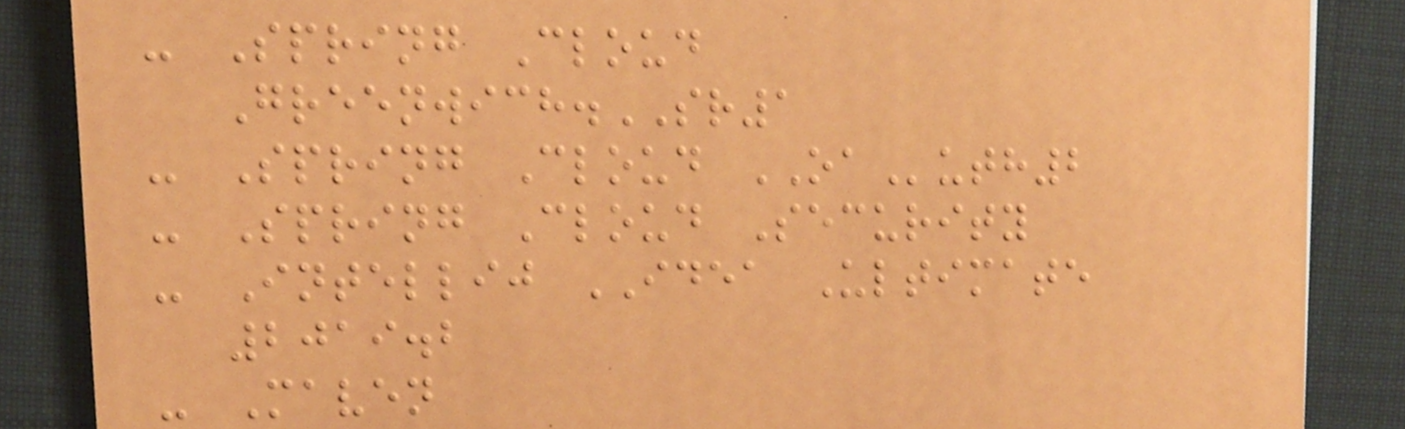- Spring Cloud
Greenwich.SR1
- Spring Cloud OAuth2
- Spring Cloud Security
- Intellij IDEA Ultimate
2019.2
- Maven
